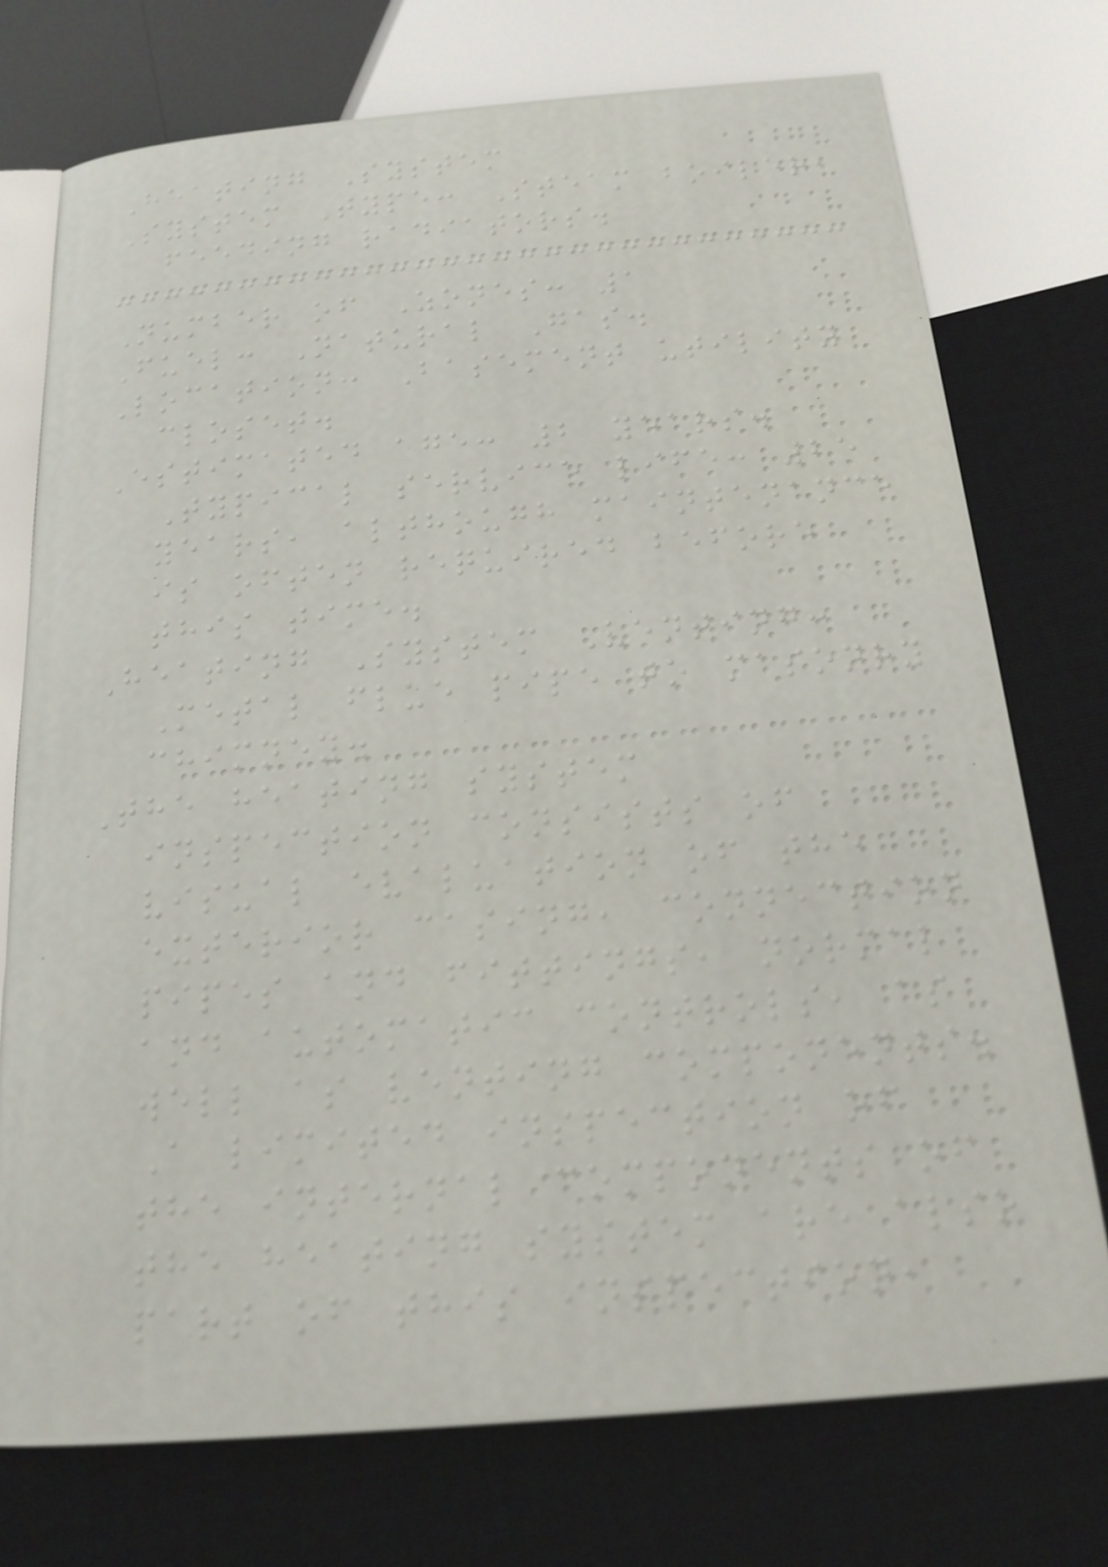Heating System
System Type: Steam boiler,
feeding radiators.
Number of Zones: 1
Fuel: Natural Gas.
Location: Basement utility
closet.
Estimated age: 2 years.
Typical service life: 25
years, although maintenance
is often required before
this time.
Heating System Venting:
Metal flue pipe to masonry
chimney.
The heating system
inspection consists of
visual evaluation of the
exterior casing, connection
pipes and fittings, normal
and automatic controls, as
well as venting components.
A limited inspection of
the internal components of
the heating system are also
part of this inspection,
